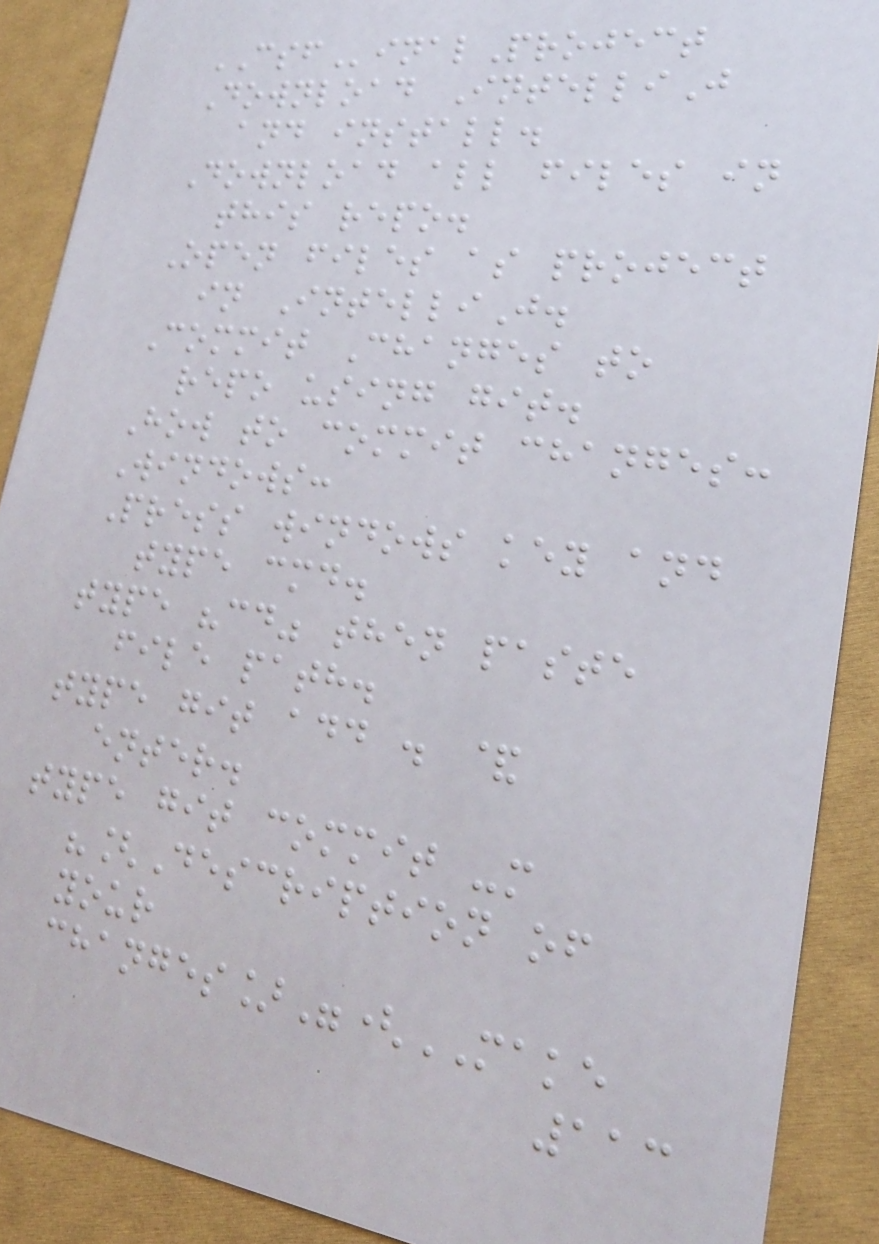CSFinalProject
Download IntelliJ
and install.
Download all files in
this repo.
Open files as project
in IntelliJ.
Commit Changes to
repo using git.
How to commit changes:
Windows:
Press windows key and
type cmd.
type "cd" then paste
file path.
type git add . &
enter.
type git commit -m
"[Description of
your
changes]"(MAKE
113
